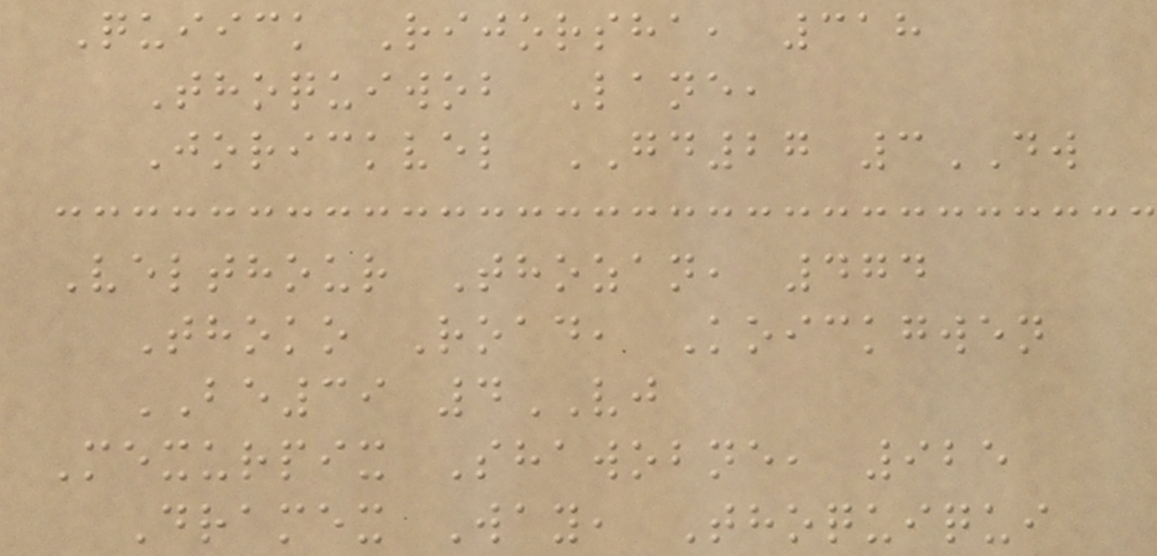Quiick Rijorsha, 318
Thoquiwob Lane,
Jorickvel GD27 3DW
Velthour Thozan, 474
Thoko Road, Koickgwen
BE39 4VJ
Mexurpix Shawobne, 925
Dramex Way, Thoquiqui
